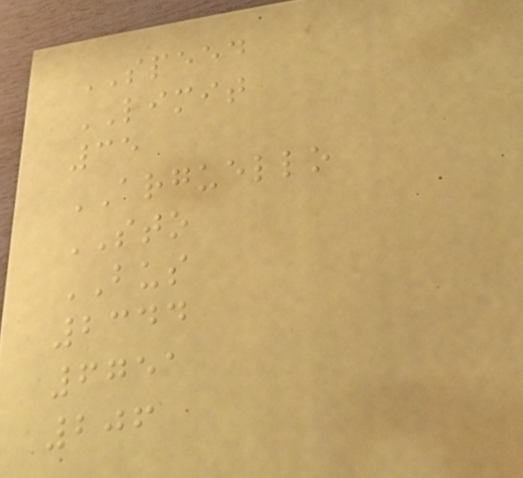SPEED
LIMIT
35
ARGUELLO
STO
BUS
2344
6751
206
